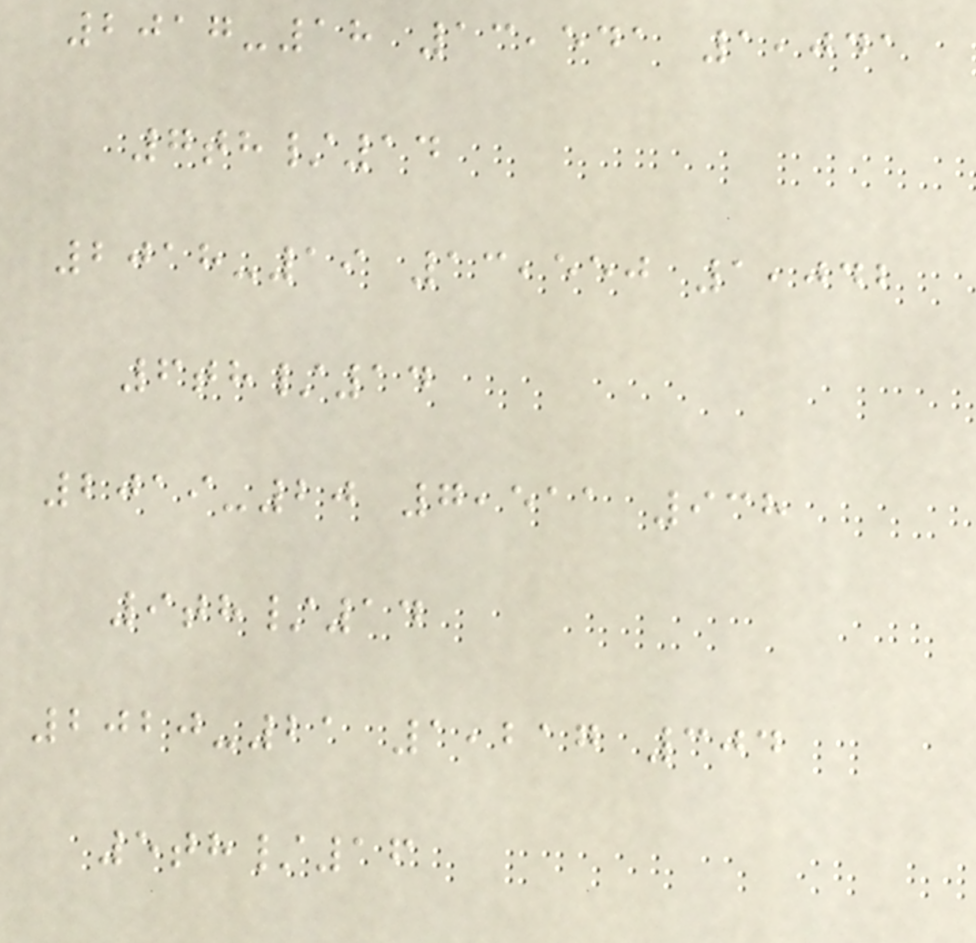2017-18 13,541 1,041
7th/14
2018-19 13,550 1,042
6th/14
2019-20 7,511 938
9th/14
2020-21 1,217 304
5th/16
